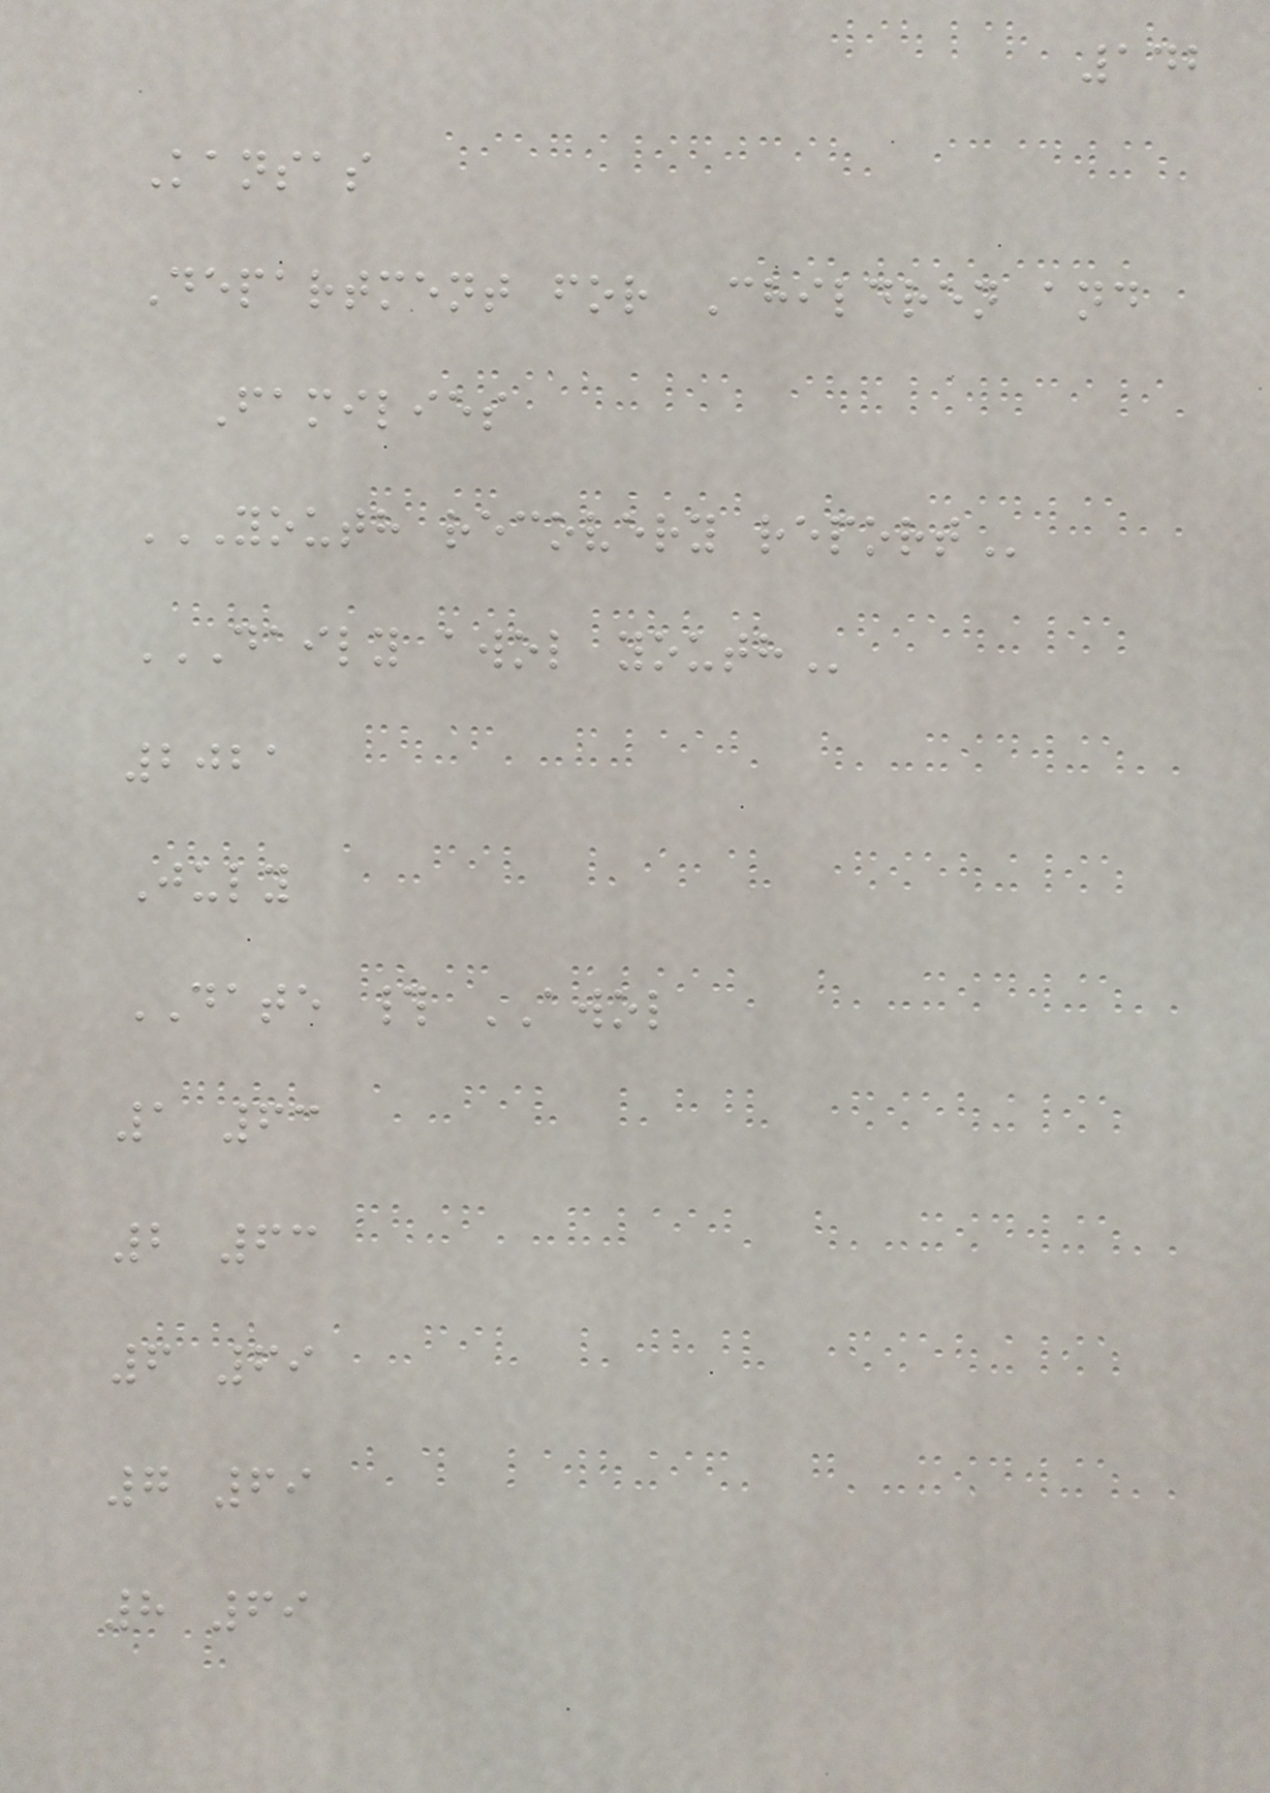142
Kansas
Department for Children and
Families
YOUTH RECOVERY REPORT
DAILY AWOL YOUTH
2021
July
DATE # AWOL
1 63
2 63
6 69
7 69
8 69
